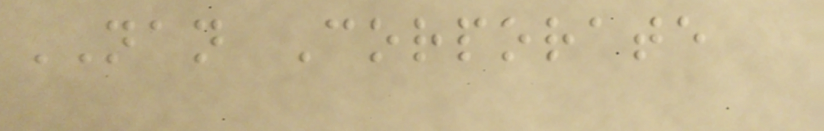NAN Corporate
